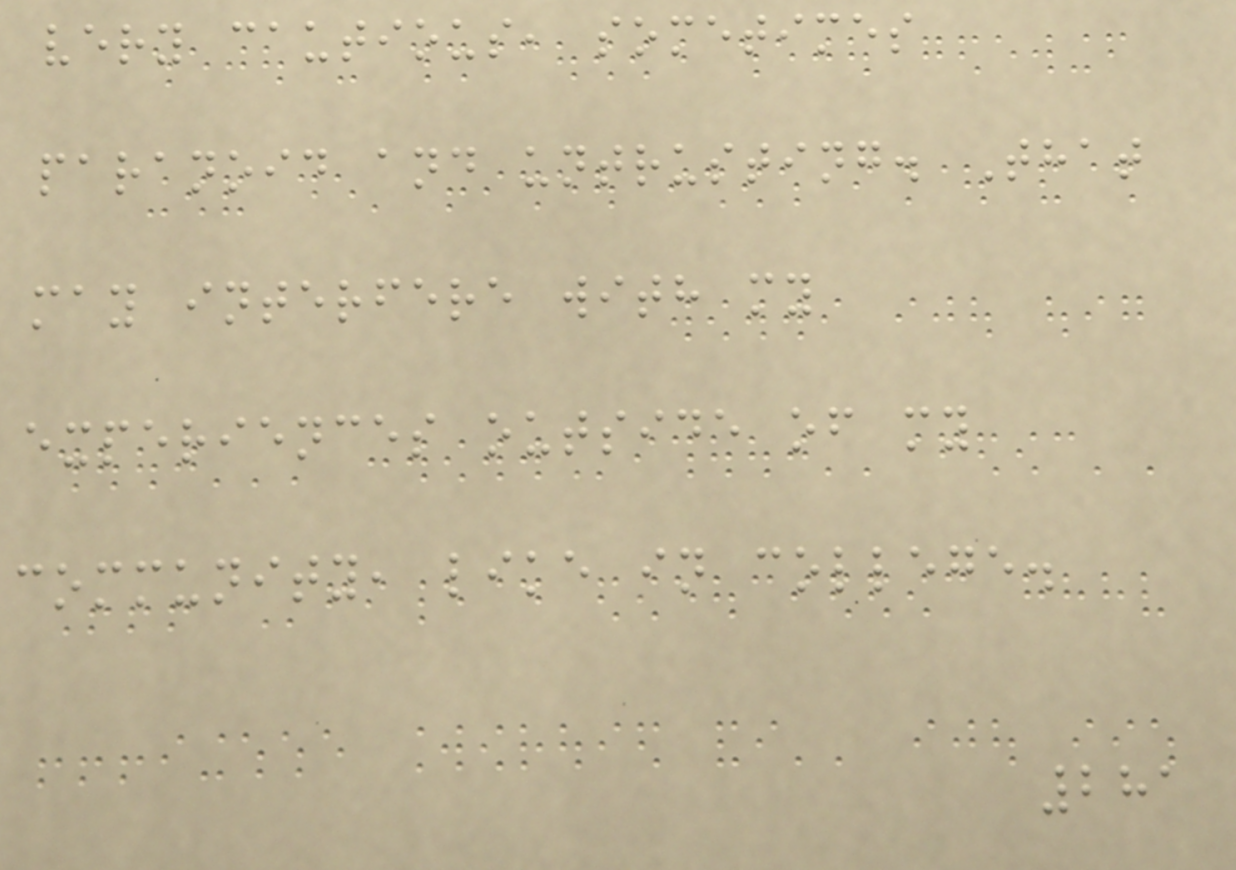very cautious, sometimes
paranoid and untrusting. That
may interfere with my
experiences outside of my
community, like in college.
281
